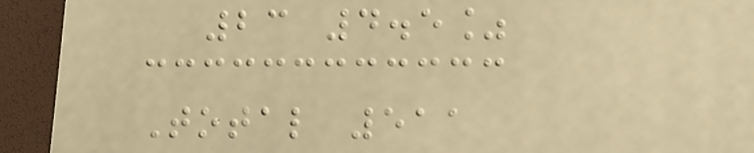23 4.5%
Total 511
